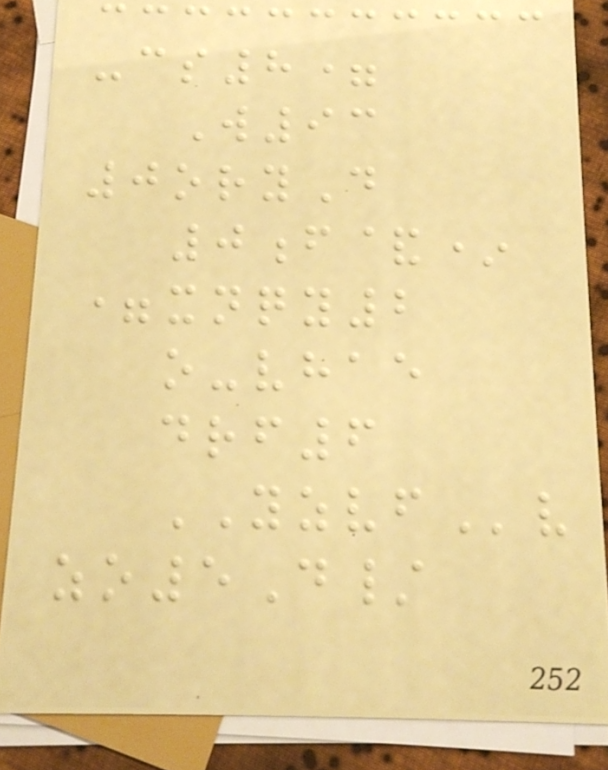-cs8=
W93
0oryD
0f&*
=xnqy2
o-vhae
drf6
YZVFv
zo5D/
